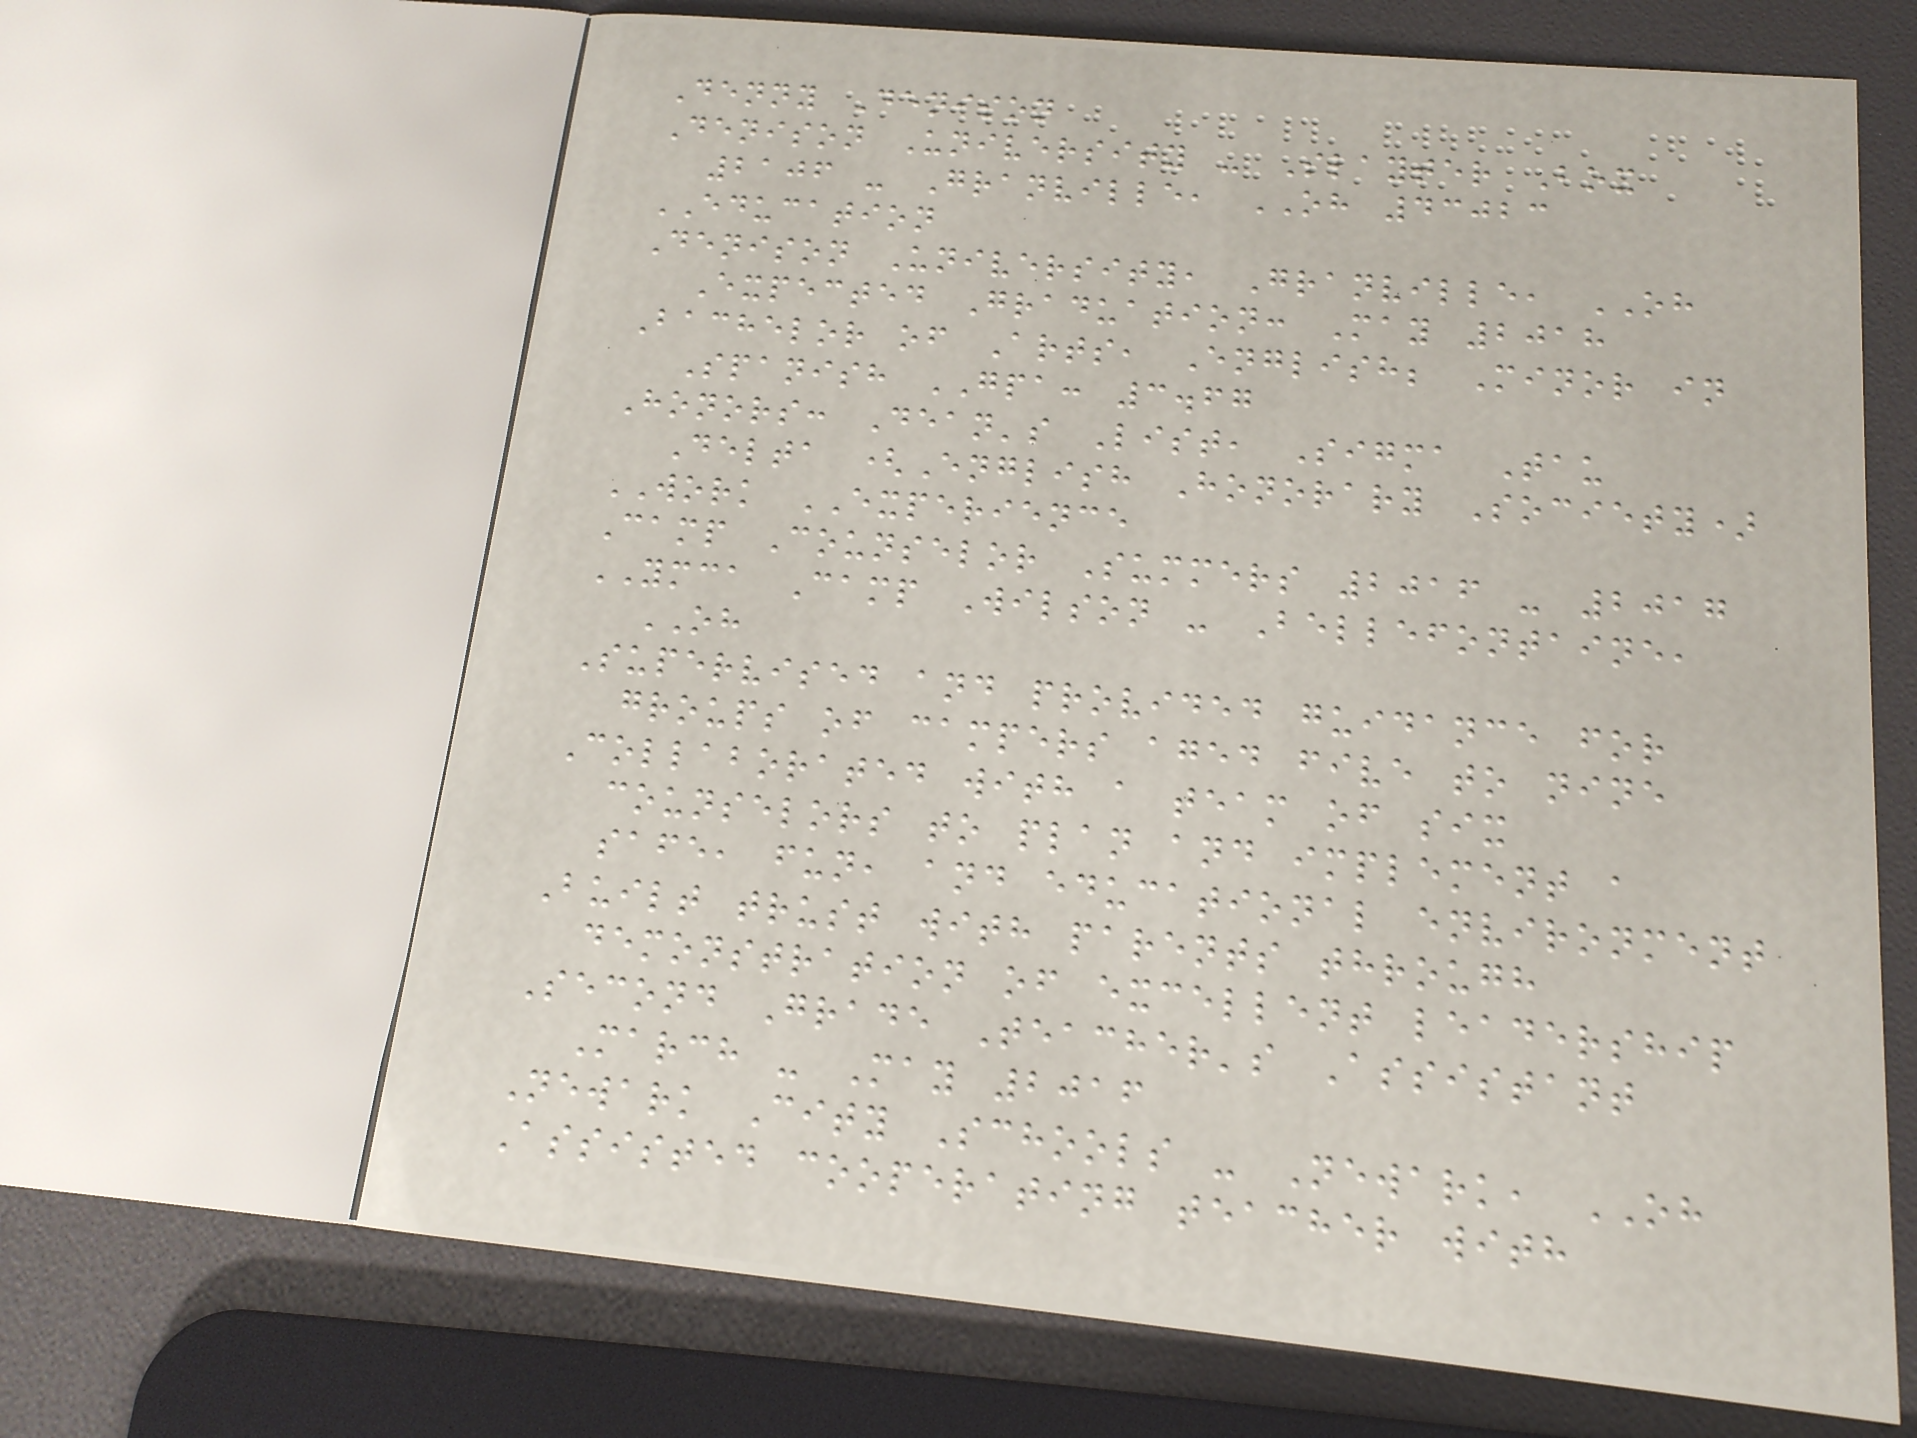Denny Denison
Denison University - Slayter Box
2106 - Granville, OH 43023
EDUCATION
Denison University, Granville, OH
Expected Graduation: May 2018
Bachelor of Arts, English; Minor in
Spanish GPA: 3.67
Honors: Dean's List, Sigma Tau
Delta (English Honorary Society)
WORK EXPERIENCE
Camp Counselor Summers 2016 - 2017
YMCA Camp Wilson - Bellefontaine,
OH
Supervised and provided guidance for
groups of campers aged five to nine
Collaborated with a team of six
counselors to plan and implement a
safe, fun, and educational environment
Built trust with parents through
demonstration of excellent leadership
Second Grade Teacher's Assistant
March - May 2016
Newark City Schools - Newark, OH
Assisted cooperating teacher with
